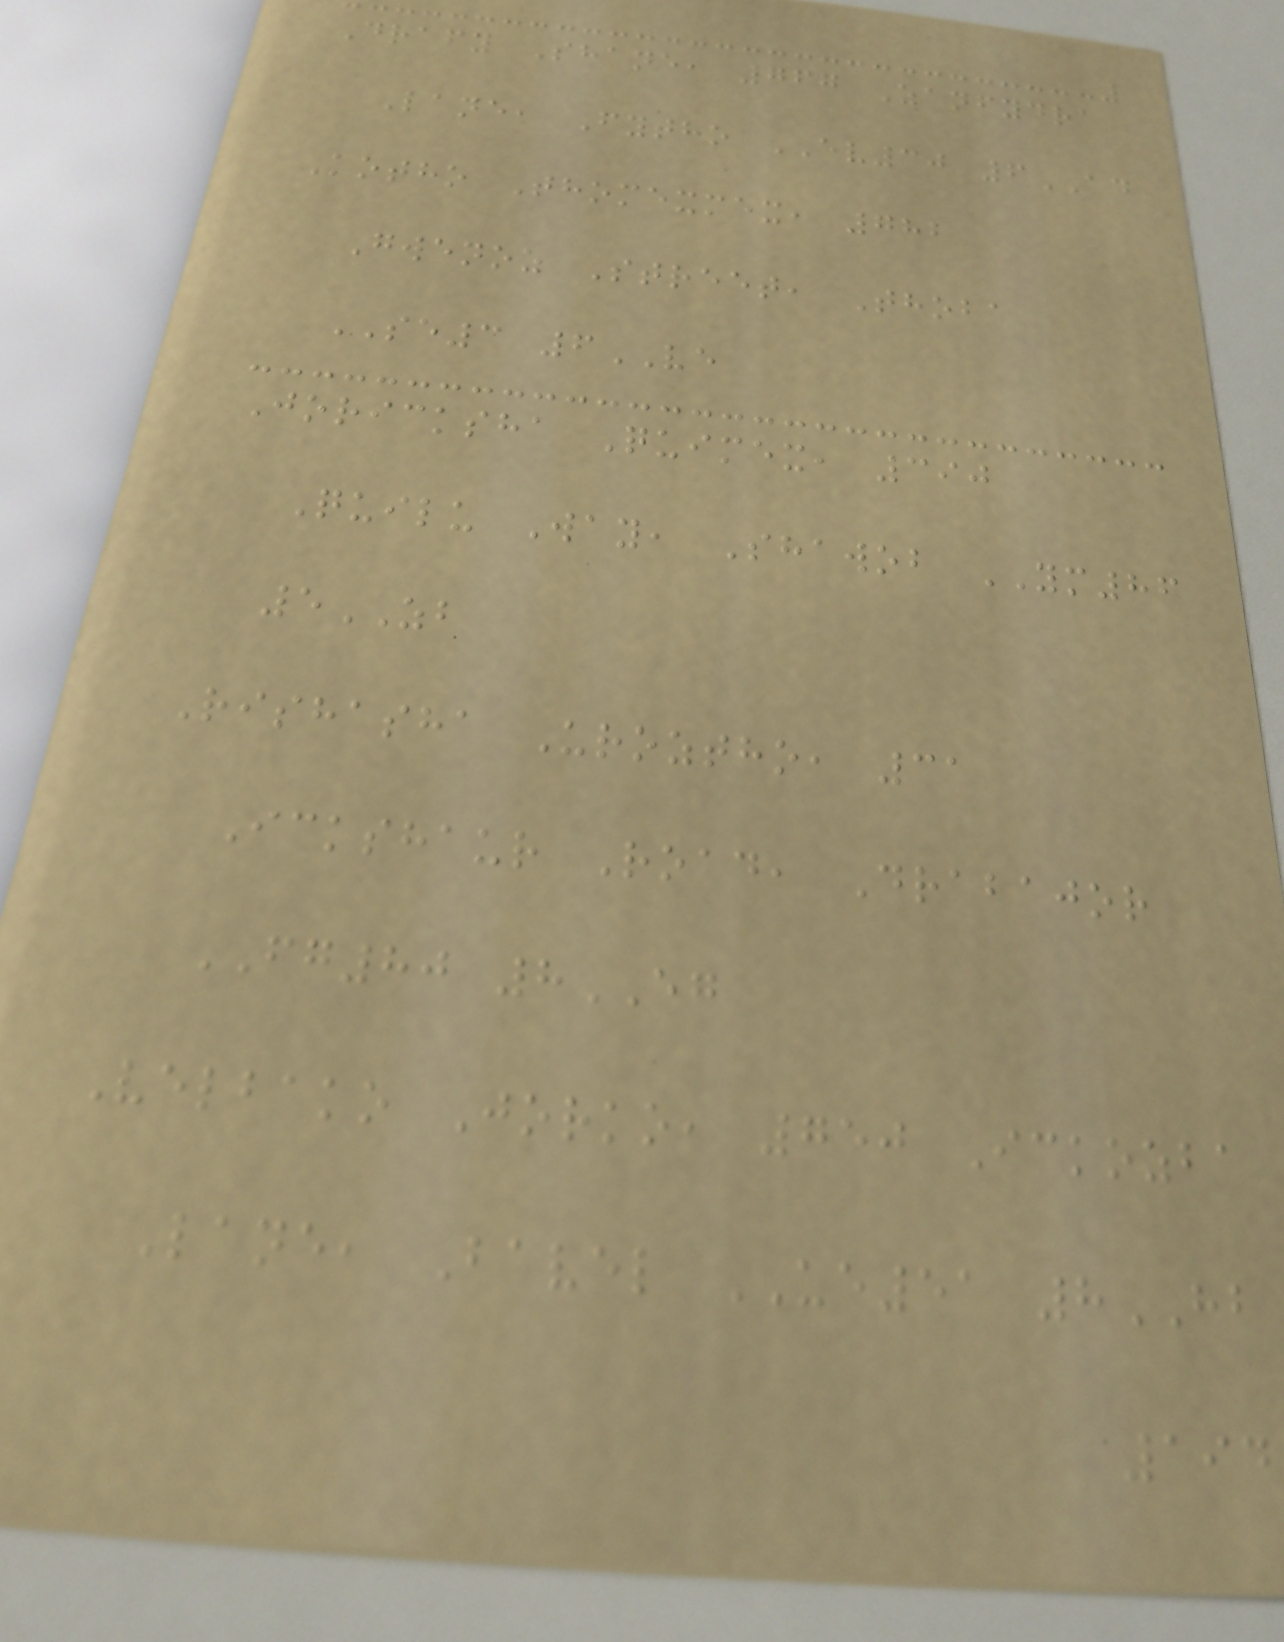Drafy Shane, 767 Zanfydra
Lane, Fytho EV30 6AD
Kotho Thomexmex, 782
Gwenoz Street, Thoba
SE3 6VE
Joricksha Quimex, 390
Quilu Way, Shawob YM86
5ZB
Rishasha Uroztho, 31
Ickshaur Road, Drabajor
FG80 8EG
Velbako Jorko, 750 Ickozba
Lane, Bavel UE51 8HB
194
